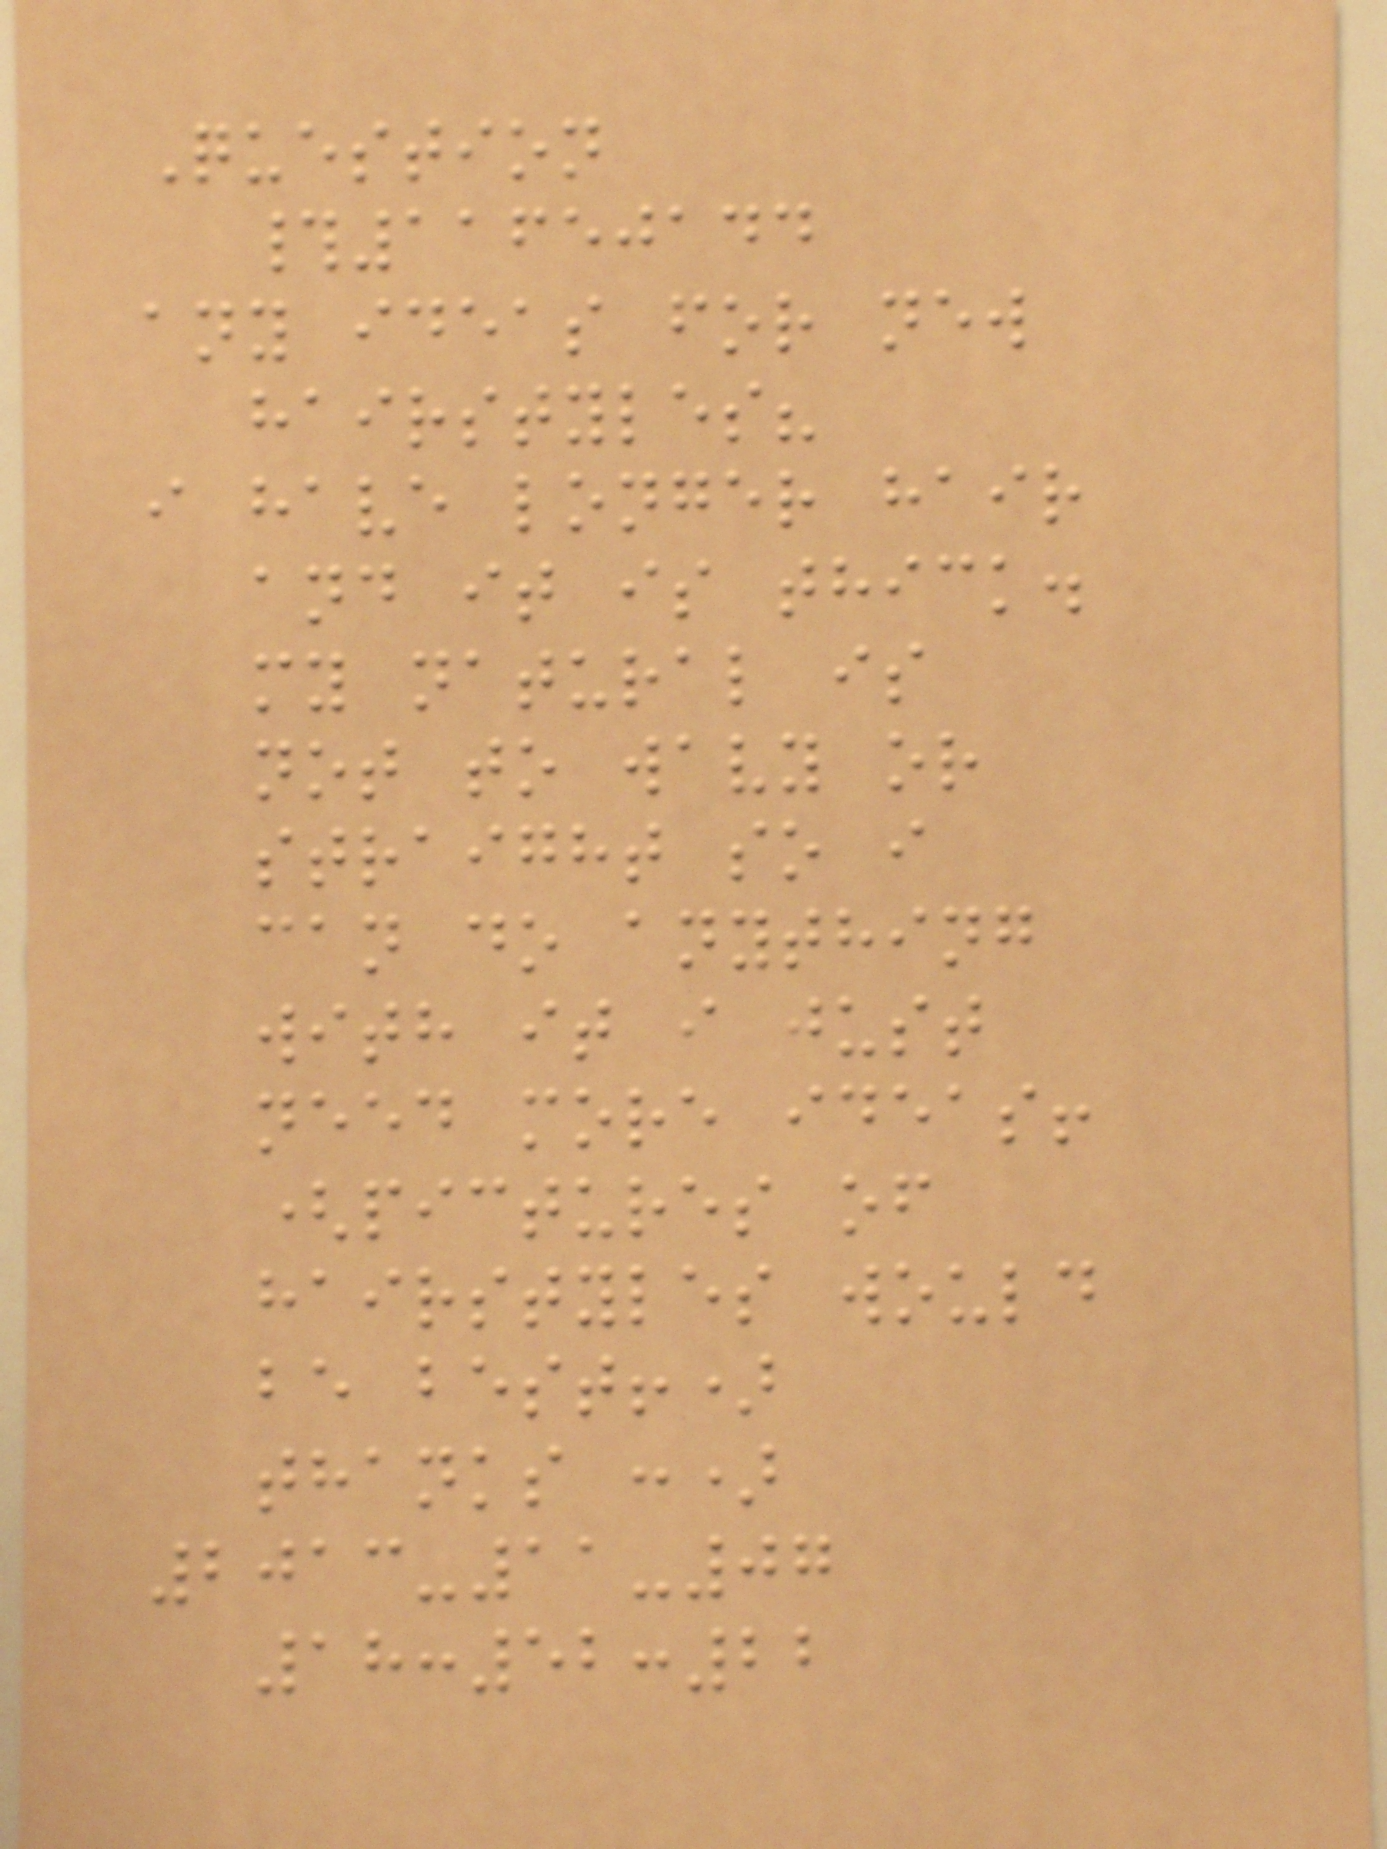Question
#11650144
any ideas for new
hairstyles?
i have longer hair
and it is thick.
my natural is
not to wavy or
straight so i
can do anything
with it i just
need more ideas!
(pictures of
hairstyles would
be best!)
thanks :)
2013-11-07
18:52:22
